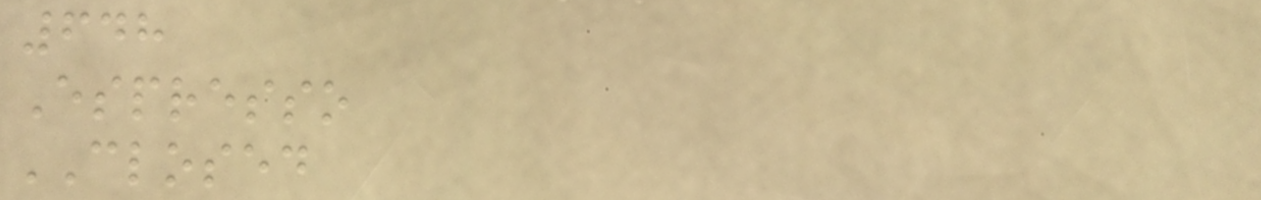648
Espresso
CLOSED
